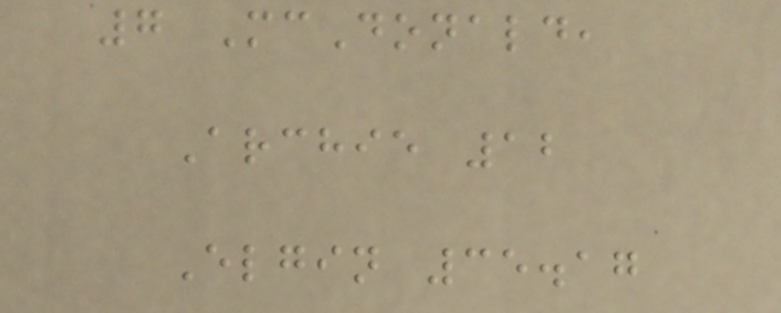7 McDonald,
Archie 12
Elgin 35.17
